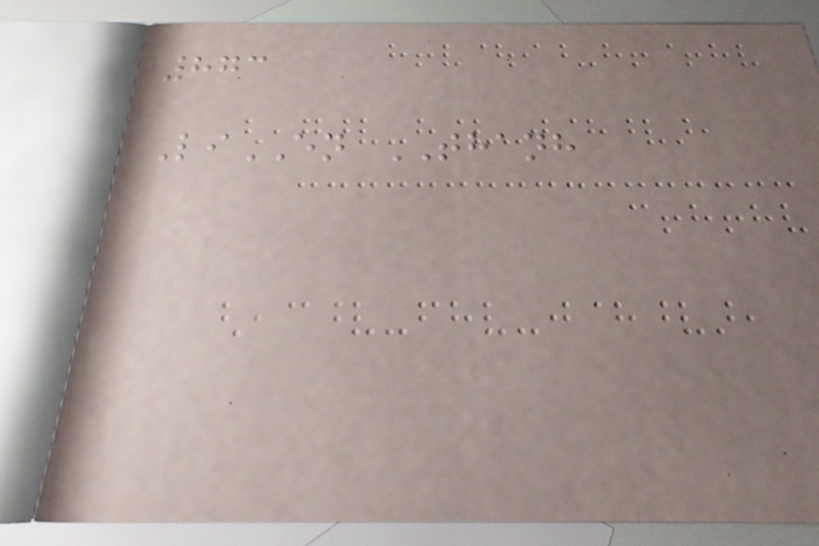873
LiEN THANH
